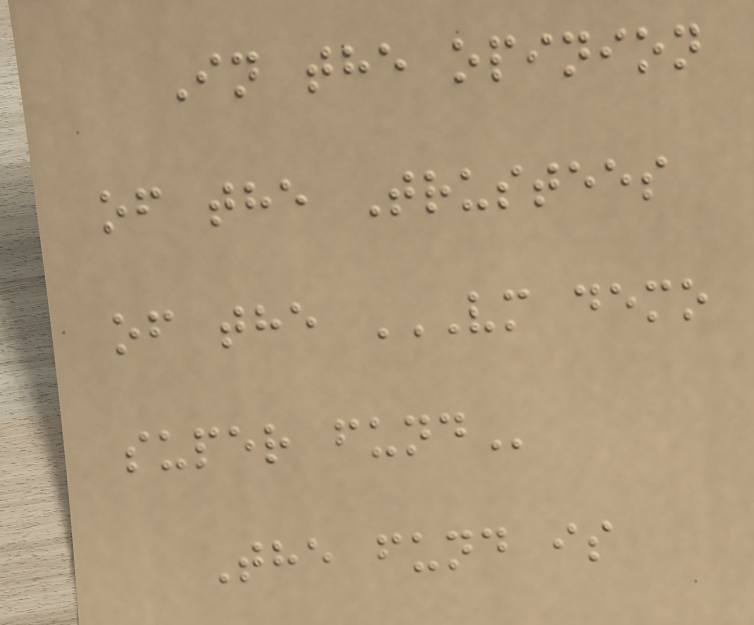In the opinion
of the Trustees
of the VM DEMO
SUPER FUND
The fund is
